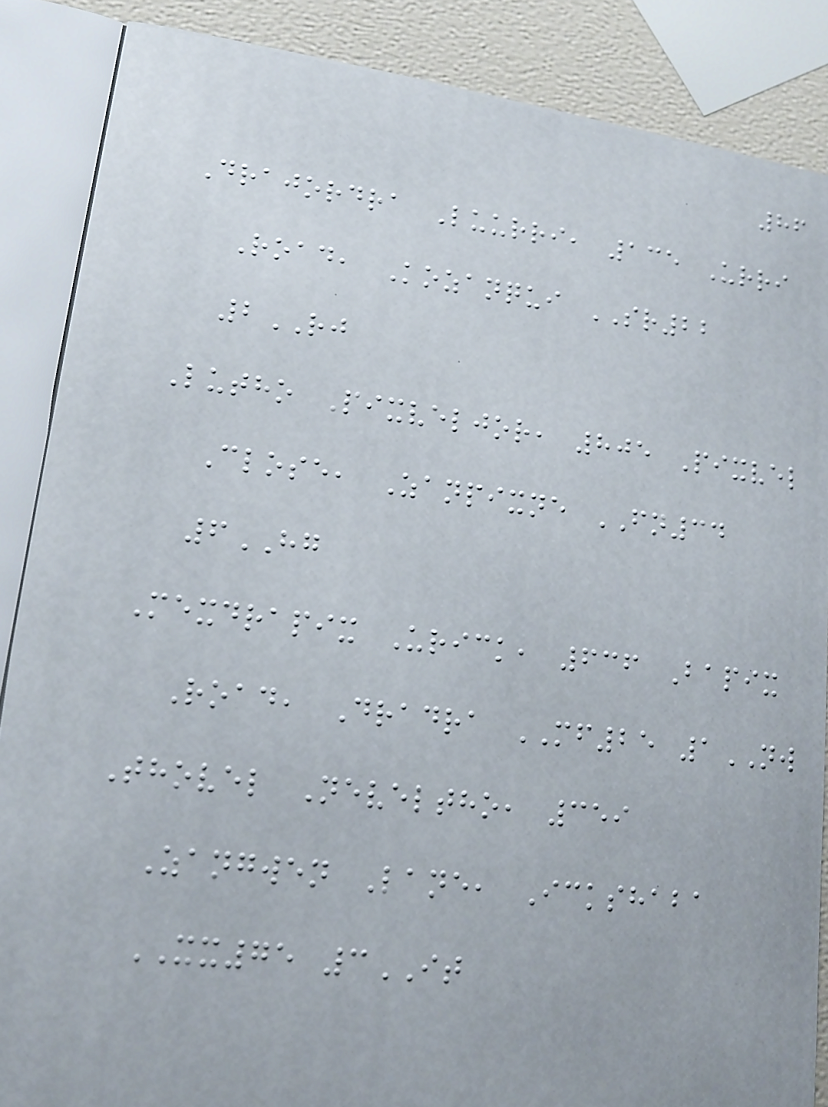86
Drajordra Luurri, 135 Urri
Road, Kozanqui SR22
2RJ
Lutho Pixveljor, 805 Pixvel
Close, Zanpixne FN34
6HG
Mexdrapix Urick, 636 Bapix
Road, Dradra MF25 1NW
Thovel Neveltho, 359
Zangwen Lane, Ickshaba
XX75 3IT
